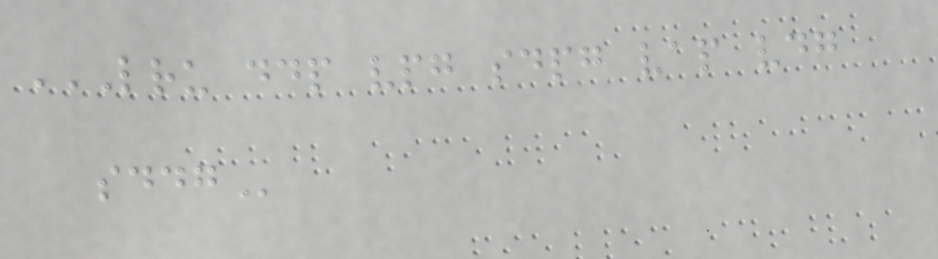LRU DDP VPG SDPG VAP VDG
SDDG
